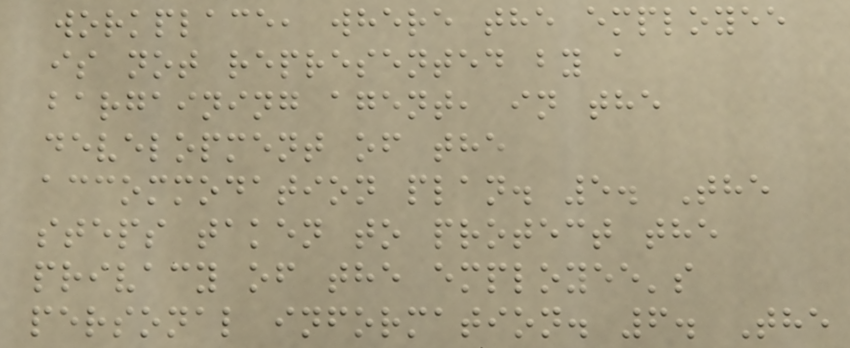workplace, where the employee
is not represented by a
bargaining agent, in the
development of the
accommodation plan. 5. The
steps taken to protect the
privacy of the employee's
personal information. 6. The
